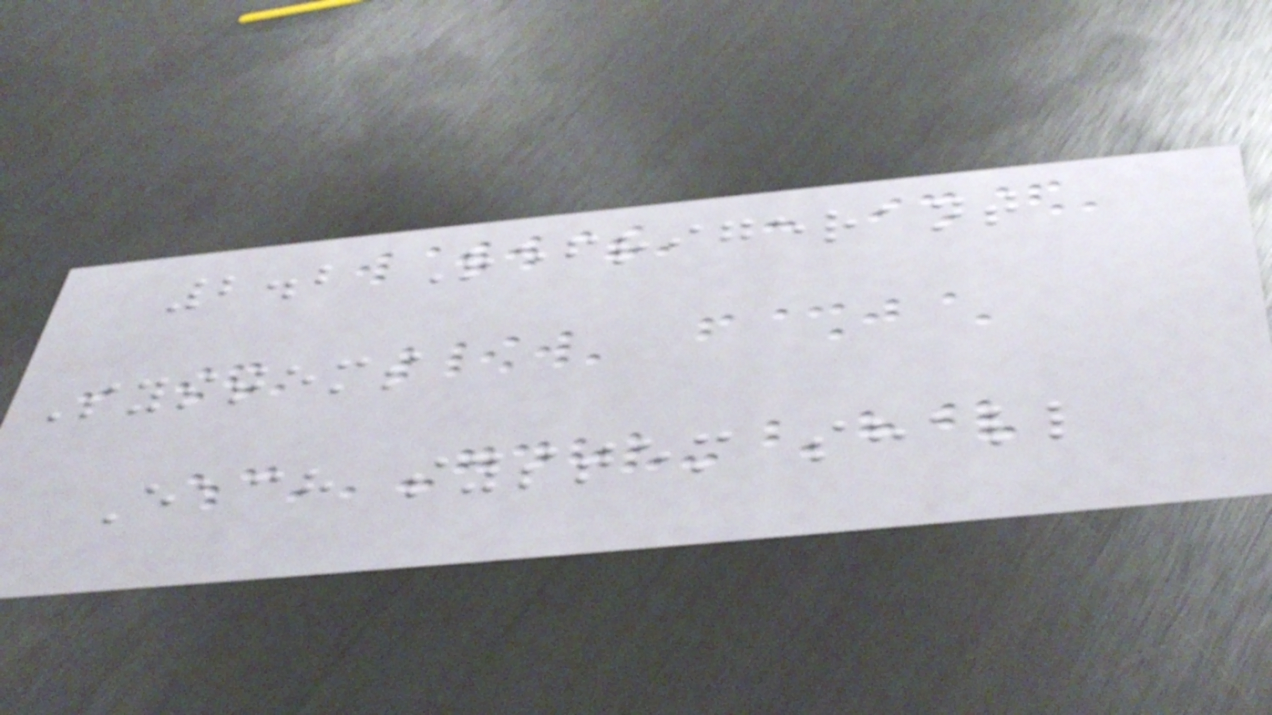2.2 Refrigerant
Systems
Each system shall
